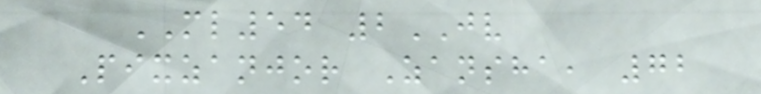ML54 2JV
Pixzanjor Zansha, 72
